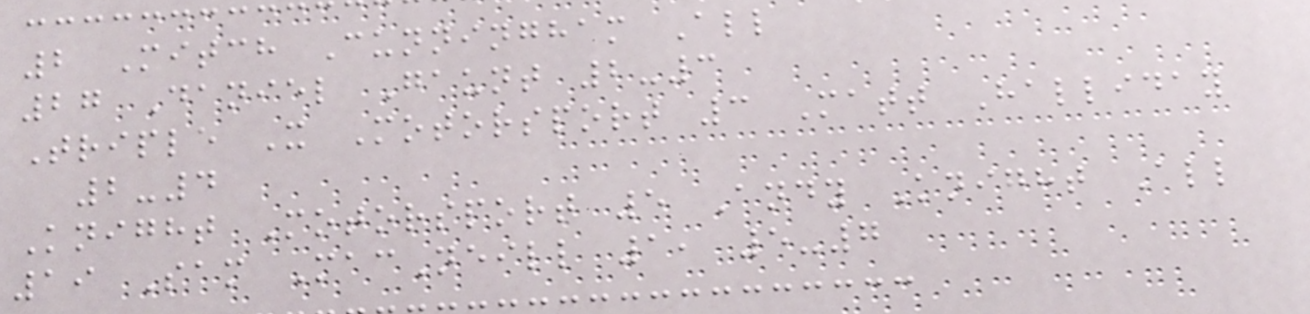2 Mitch Cunningham All
27 Daniel Gaunt 2-3
Triple X Motorsport 3 Matt Halliday
2-4
Knight Motorsport 5 Andy Knight All
19 Sam MacNeill 1, 5-7
